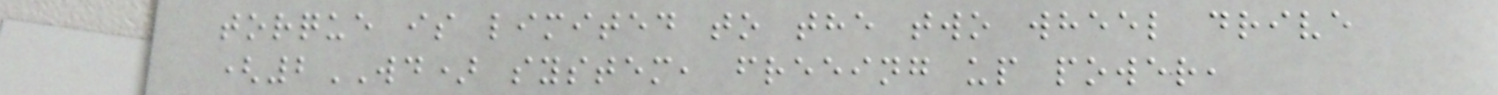torque is limited to the two wheel drive
(2WD) system, freeing up power,
